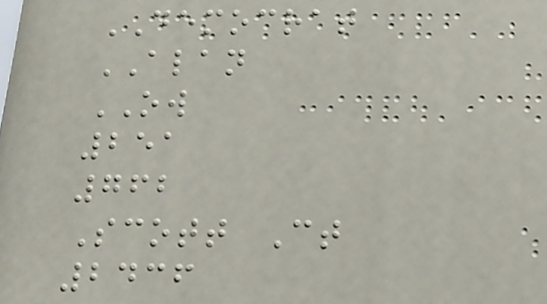DEMOCRAT
ALAN
OW
251
762
Scott Ct
2436
